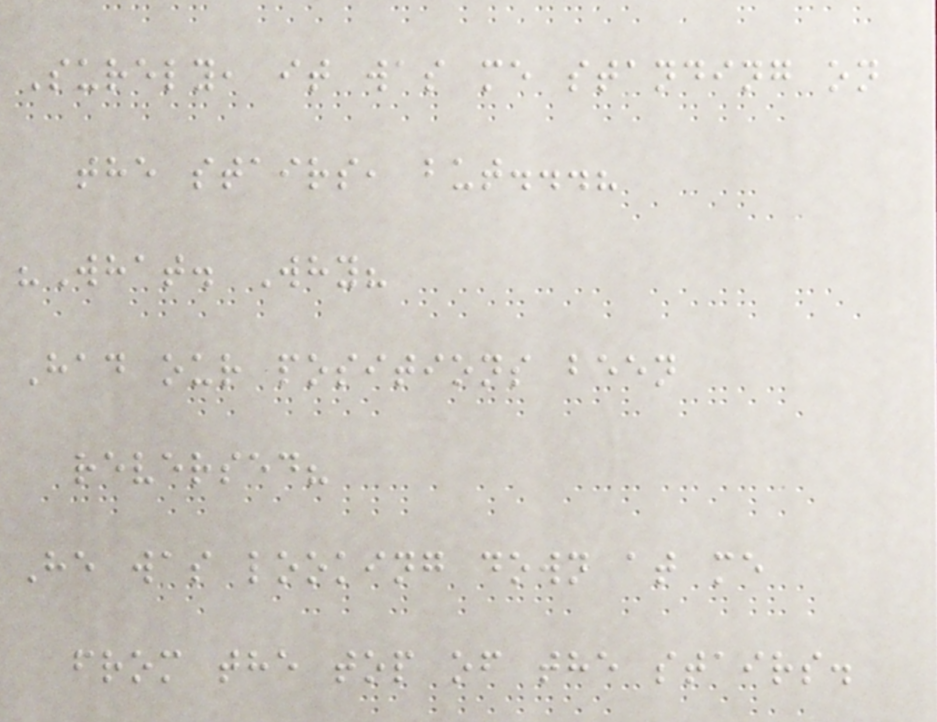Surely, it was me standing on
the stairs, but...?
"What. Why?
Had our positions been
reversed?
He was looking down at me
from the top of the stairs.
